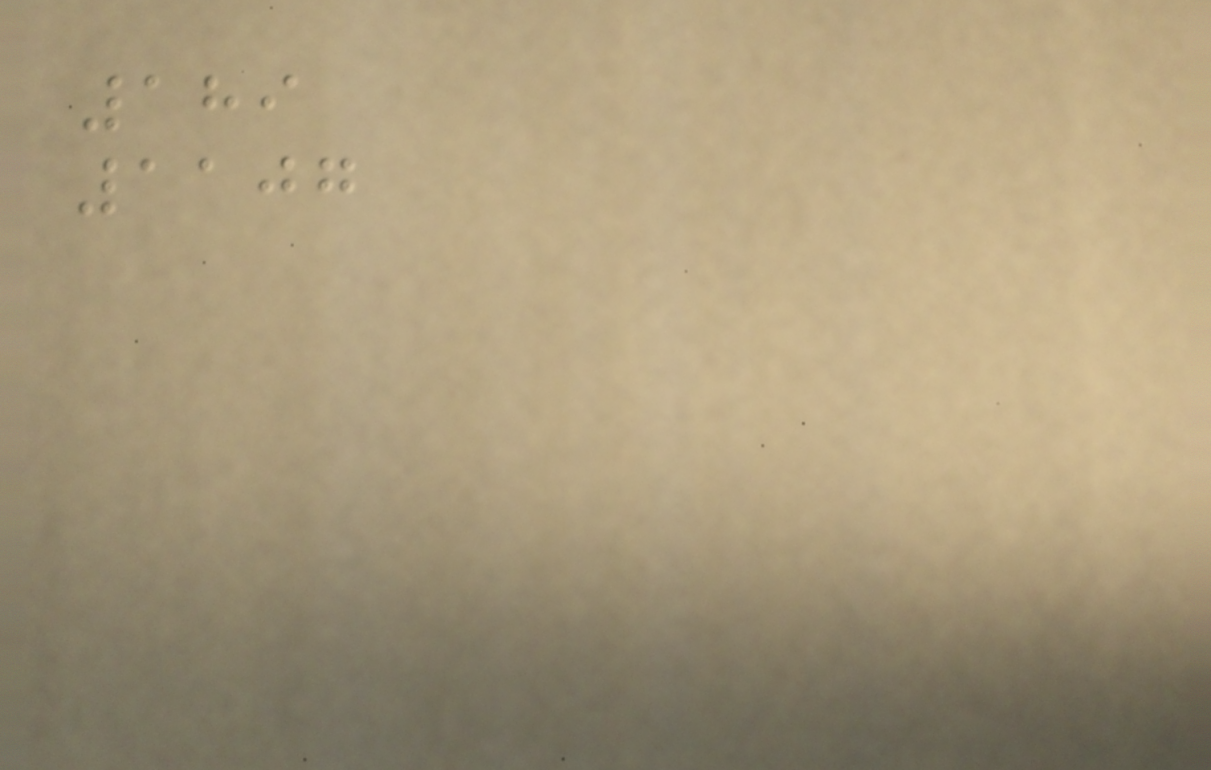189
1107
